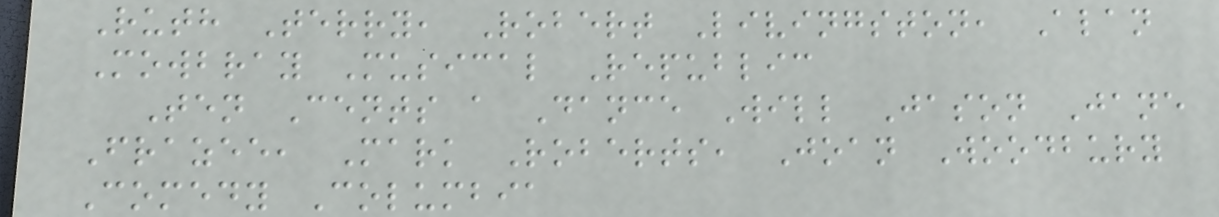Ruth Terry, Robert Livingston, Alan
Mowbray Musical Republic
Ten Cents a Dance Will Jason Jane
Frazee, Mark Roberts, Joan Woodbury
Comedy Columbia
